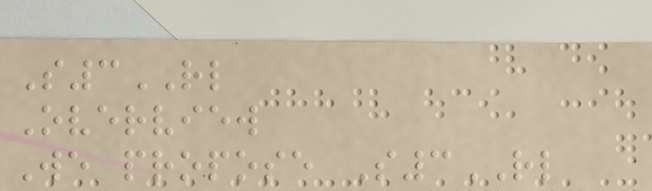S3RL
Overview
We propose S3RL
